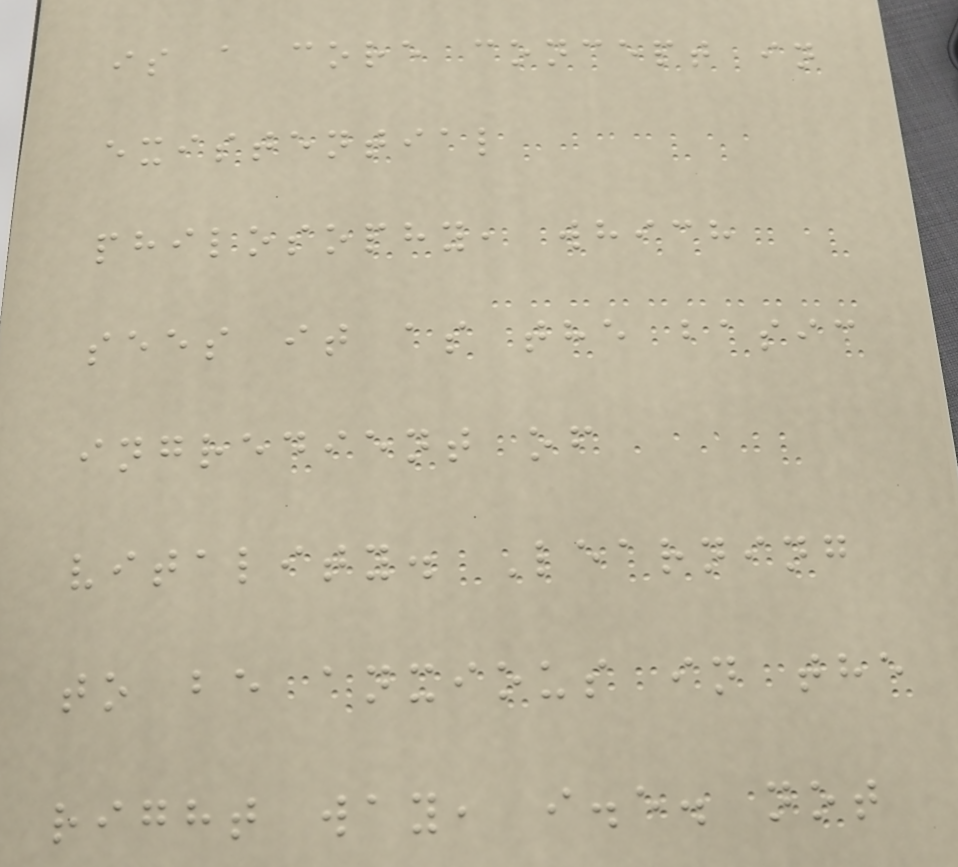is a core concept in
existential
philosophy, which
sees it as the basic
ingredient of
vitality. Learning
to be anxious in the
right way, i.e. not
